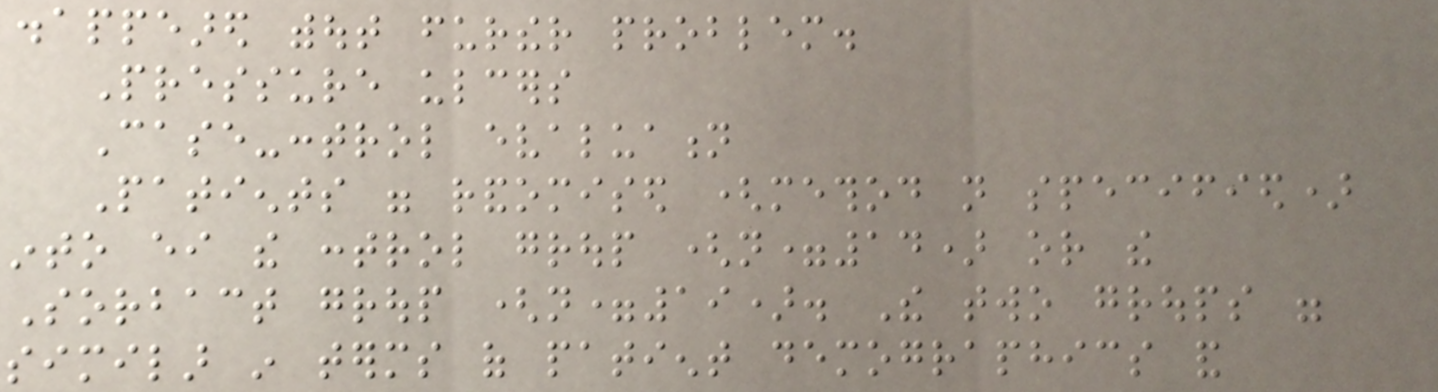disappeared without further problem.
Pressure ulcers
Case-control evaluation
Patients were randomised (method not specified)
into either the control group (n=14) or the
Sorbact group (n=19). The two groups were
similar in terms of patient demographics and
